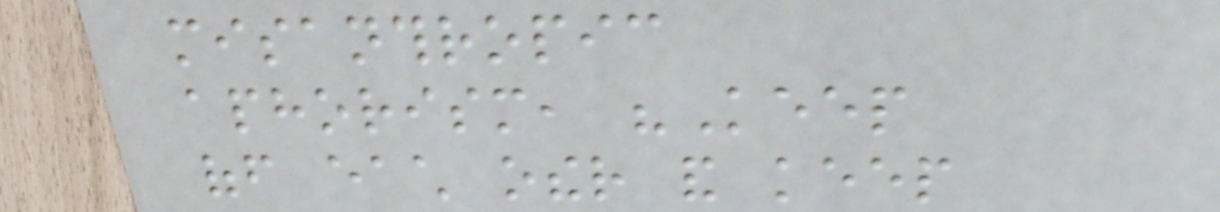misanthropic
aphorism, "Keep
off each other and keep
